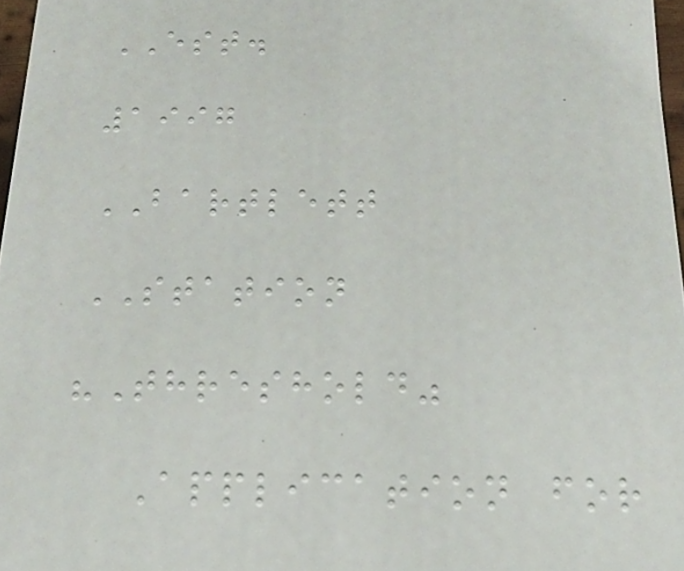EST.
1997
BARTLETT
STATION
"Threshold"
Application for
